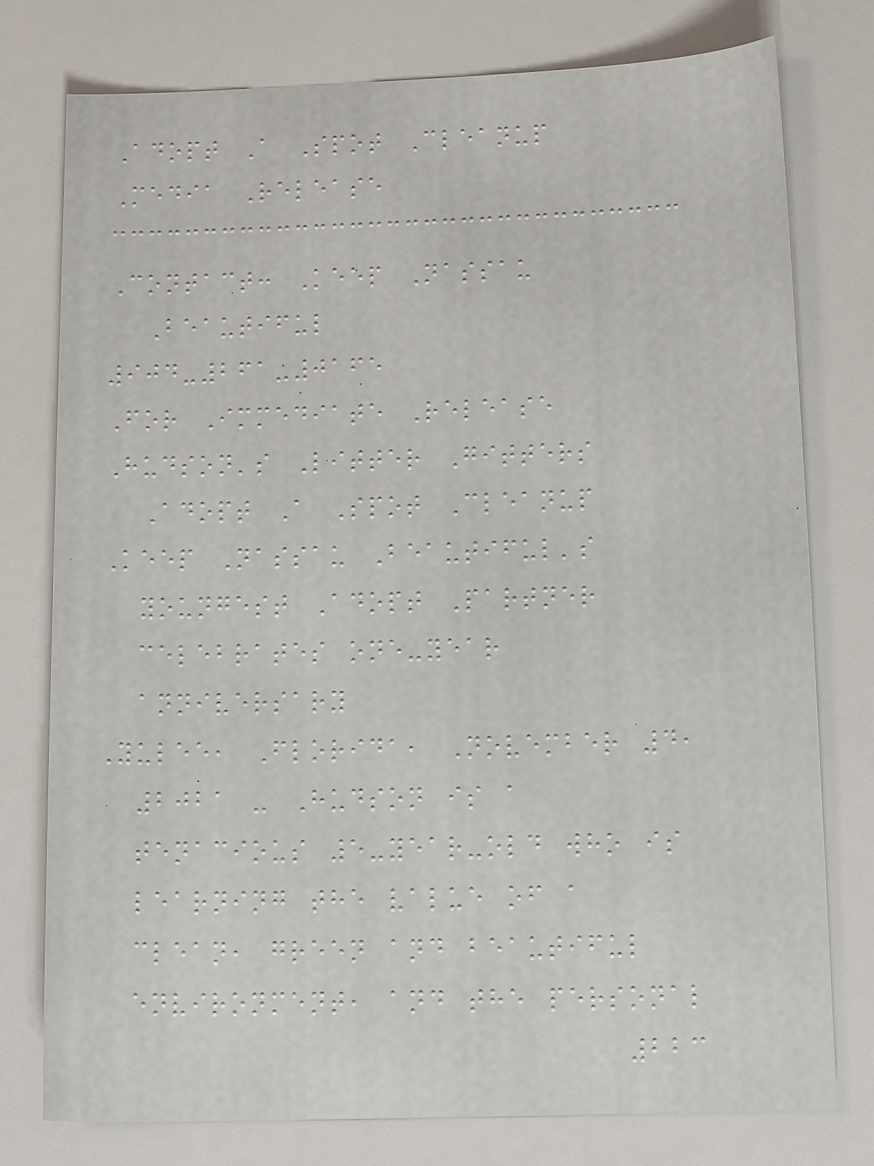Adopt A Spot Cleanup
Media Release
Contact: Keep Nassau
Beautiful
904-261-0165
For Immediate Release
Hudson's Litter Gitters
Adopt A Spot Cleanup
Keep Nassau Beautiful's
youngest Adopt Partner
celebrates one-year
anniversary
Yulee, Florida, November 4,
2021 - Hudson is a
tenacious 5-year-old who is
learning the value of a
clean, green and beautiful
environment, and the personal
223
